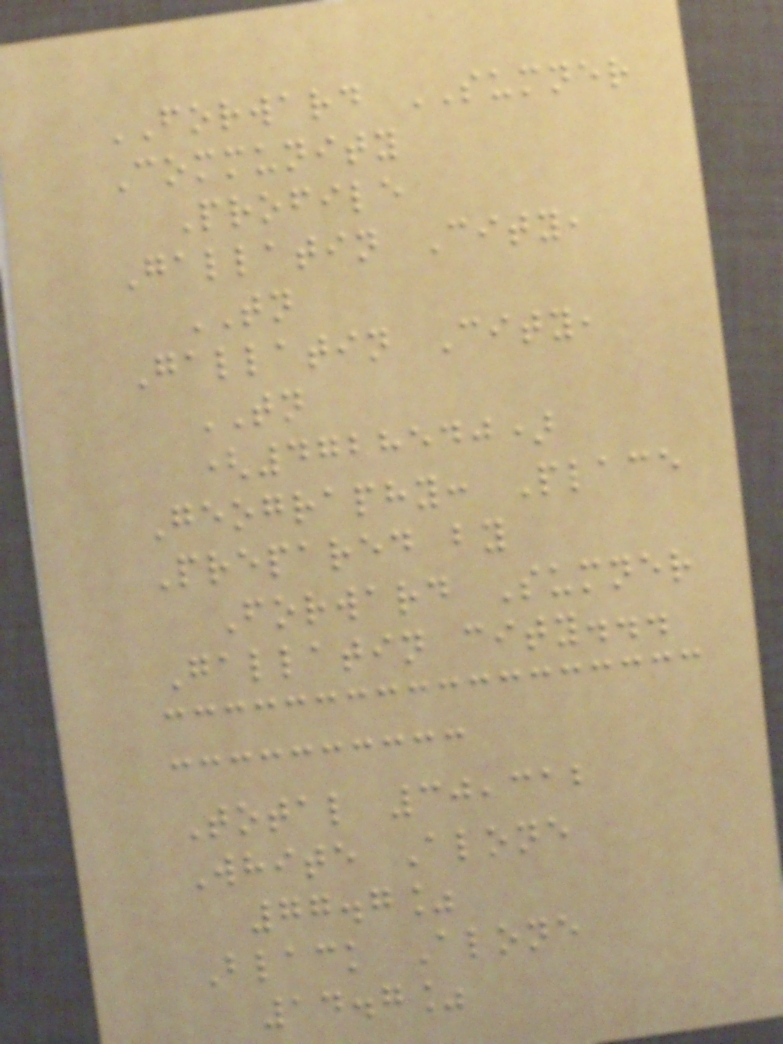FORWARD SUMNER
Community
Profile
Gallatin City,
TN
Gallatin City,
TN
(4728540)
Geography: Place
Prepared by
Forward Sumner
Gallatin city...
Total 30,312
White Alone
77.7%
Black Alone
14.7%
